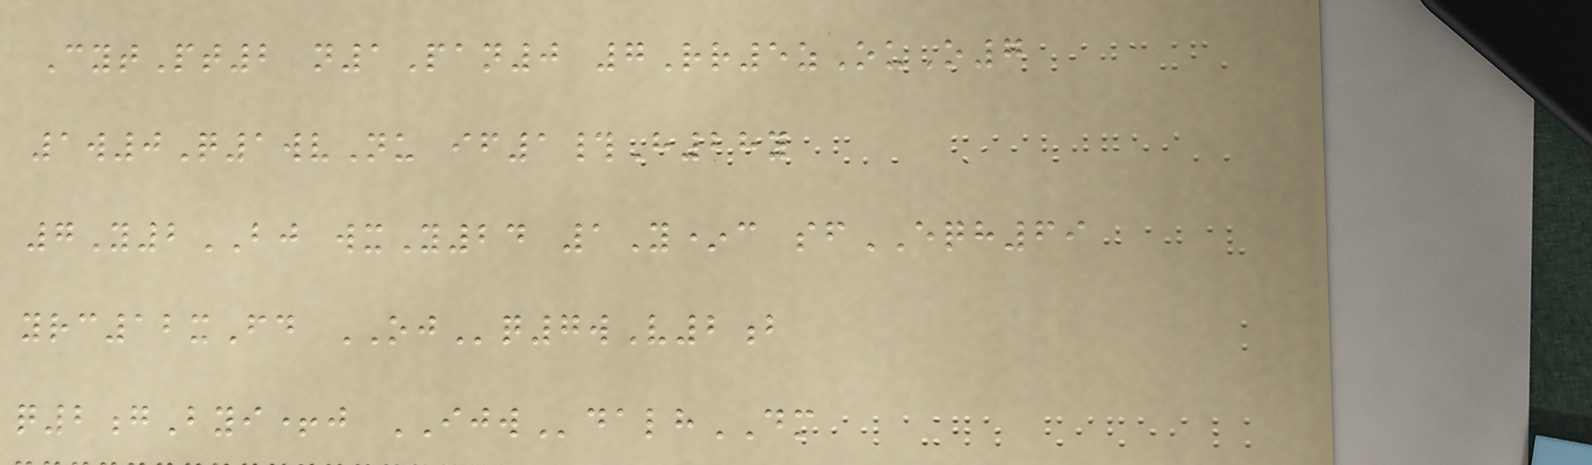CytPt2 n1Pan0 7Rr5zOuO7
1w0Q1wvNu if1#H28y
7Y2BJ wxY24 1Y*c sfEQH69
yrc12xFd OJq7wV2b
q2gByi+j IJWdalhDM
